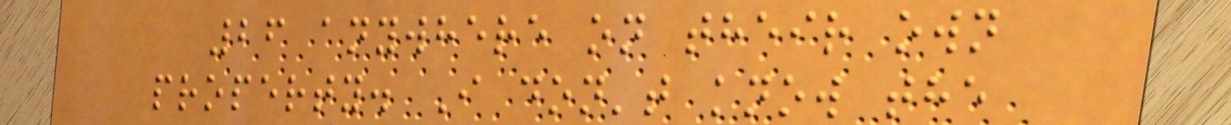26 anywhere on their own
property. I don't know the
